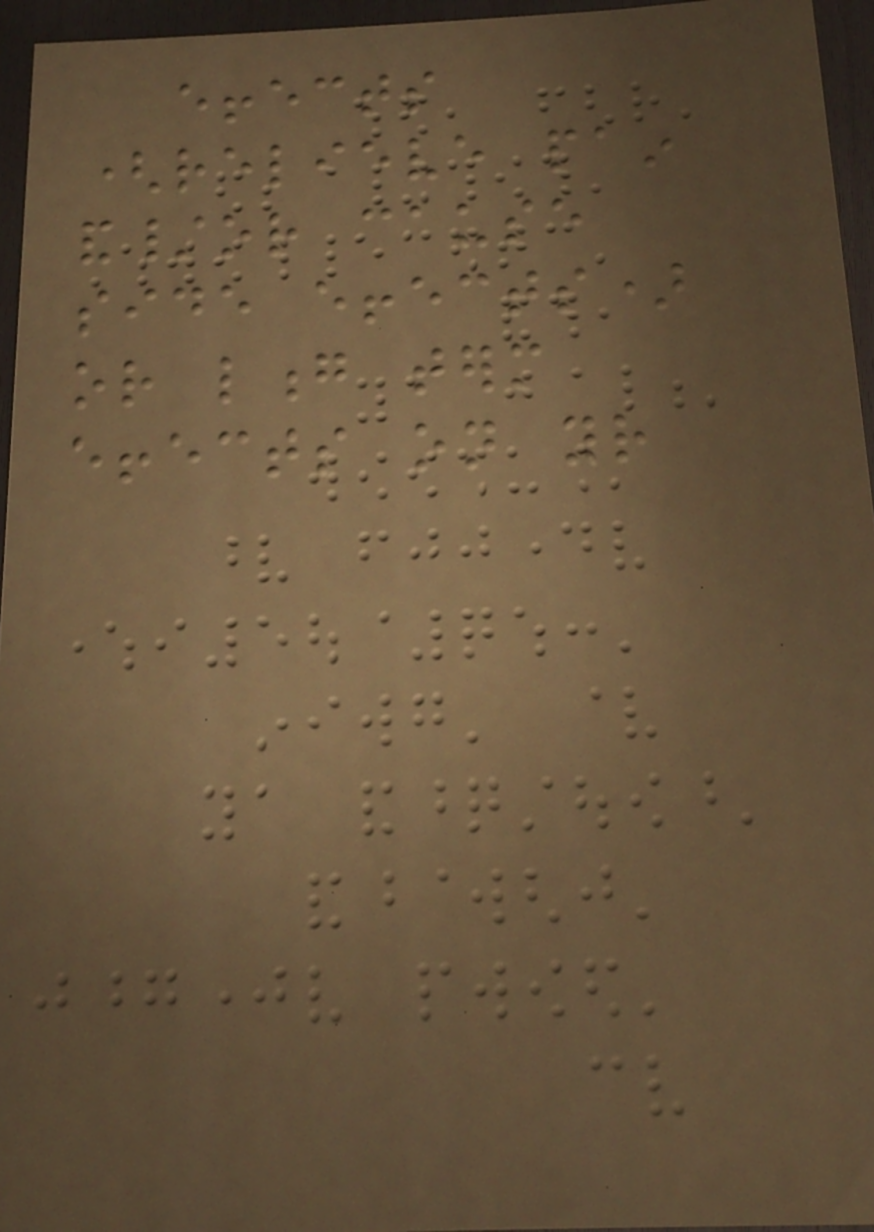effects
(relieve pain
and/or cause
side effects)
or long term
effects on your
